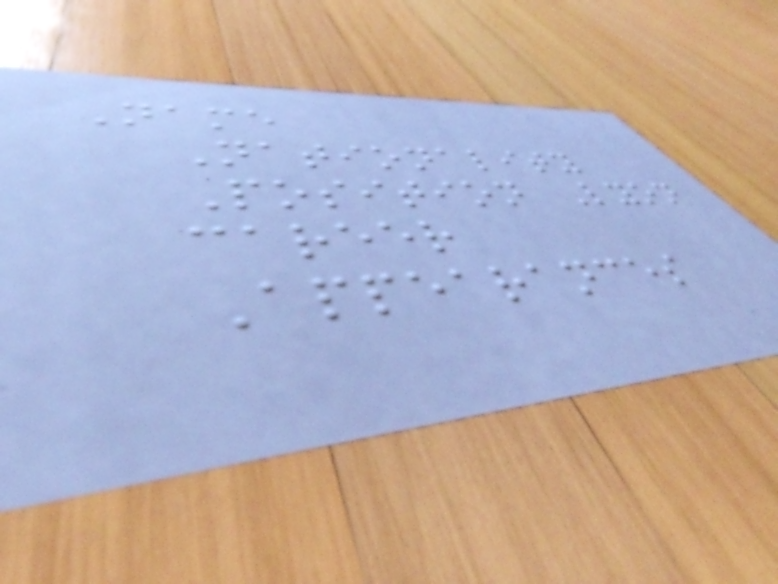Name
Nationality
Position Lyon
career
Appearances
